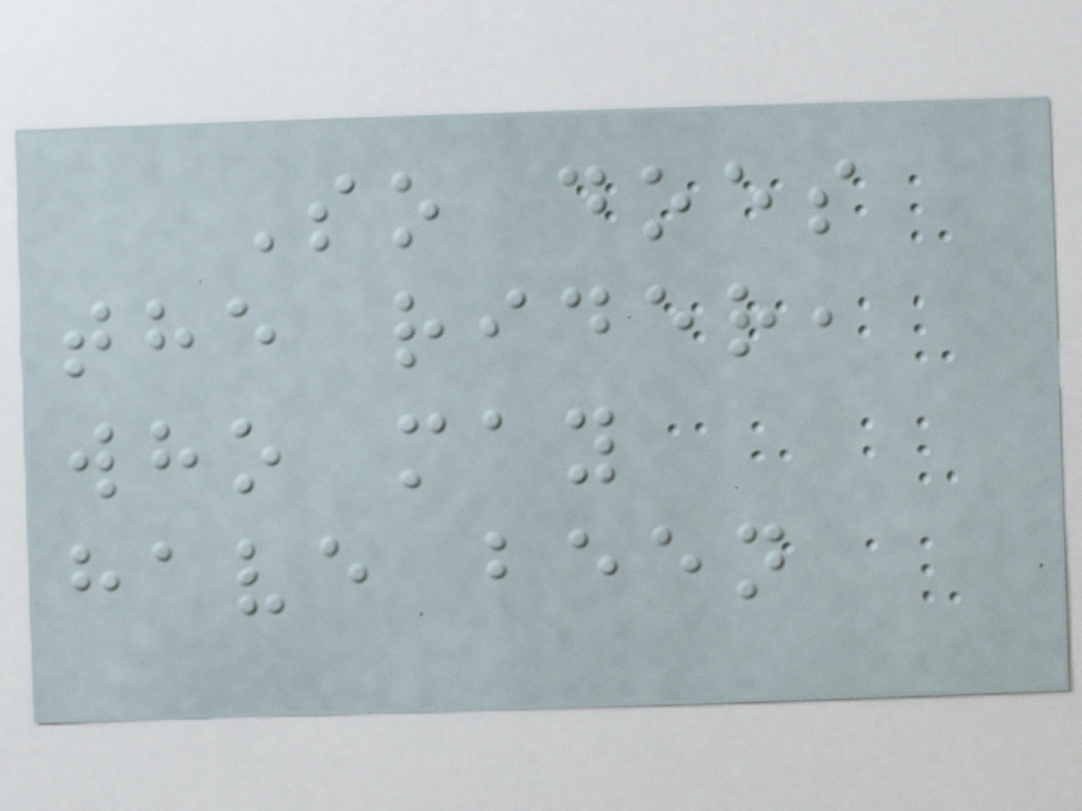So does
the rider,
who may
have been
